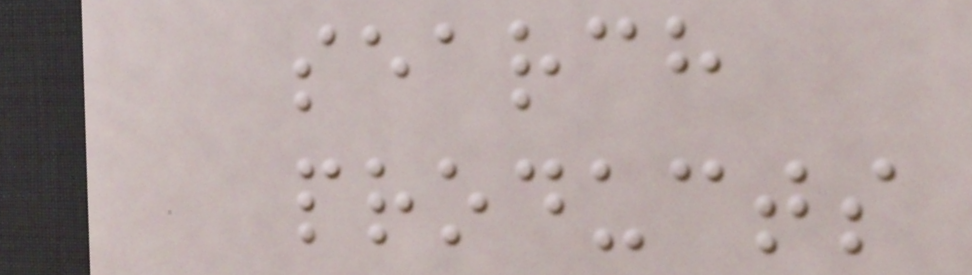search
products
